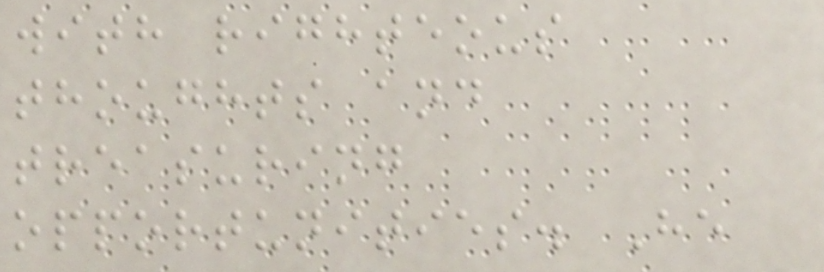with righteous
thoughts and
treasuring
opportunities. He
